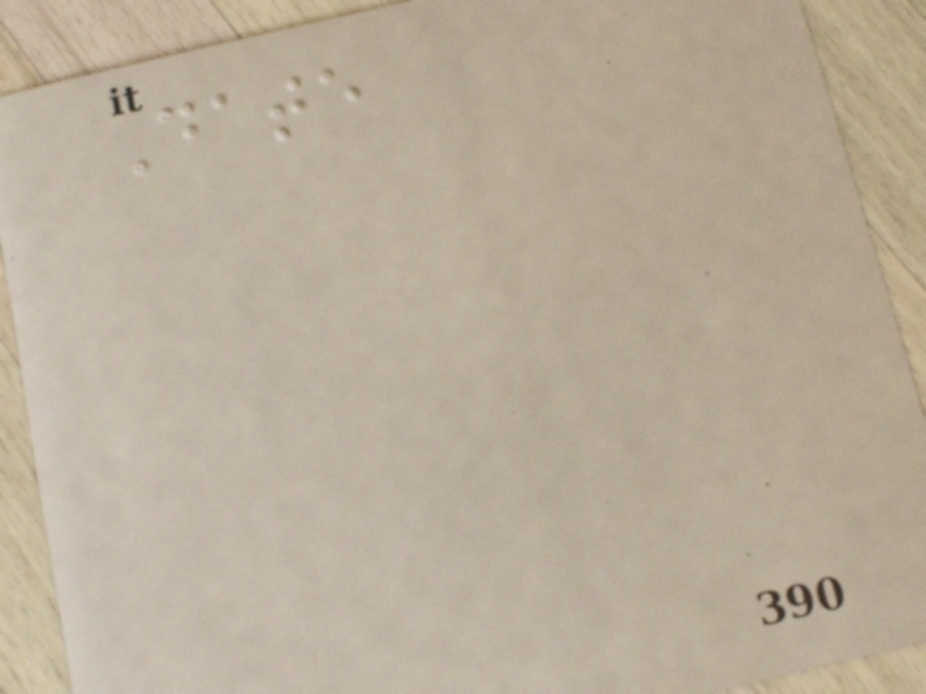Date
